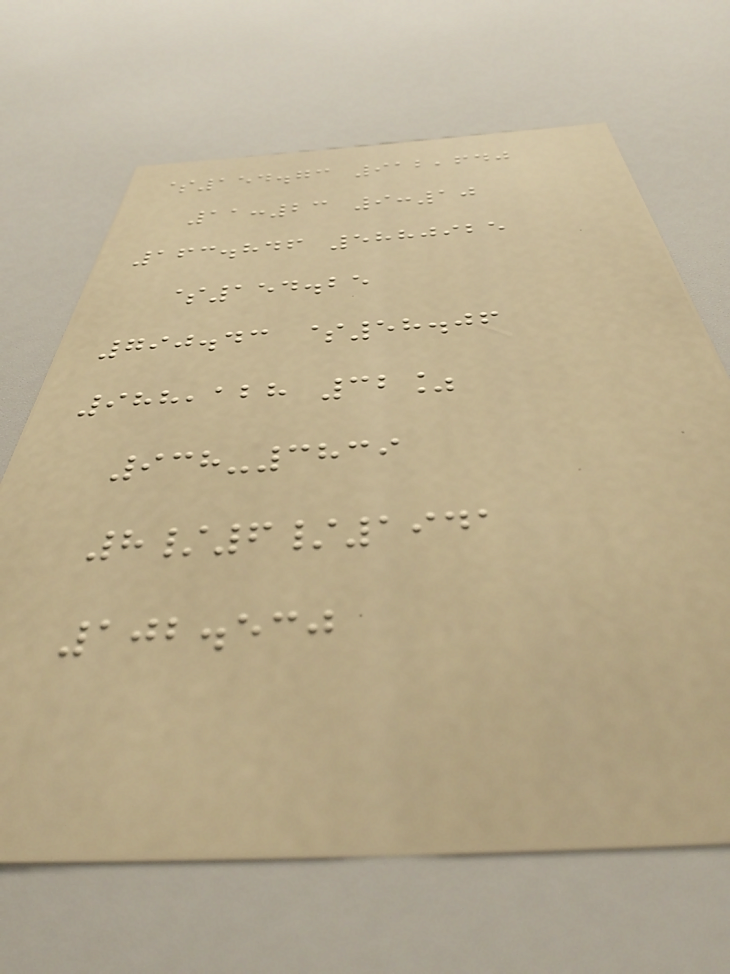$154.73 912,640
11:23 9:10
163.846 5880925
$154.25
790.43 $58.06
988,128 32%
938-3839
8/6/1941
102.530
